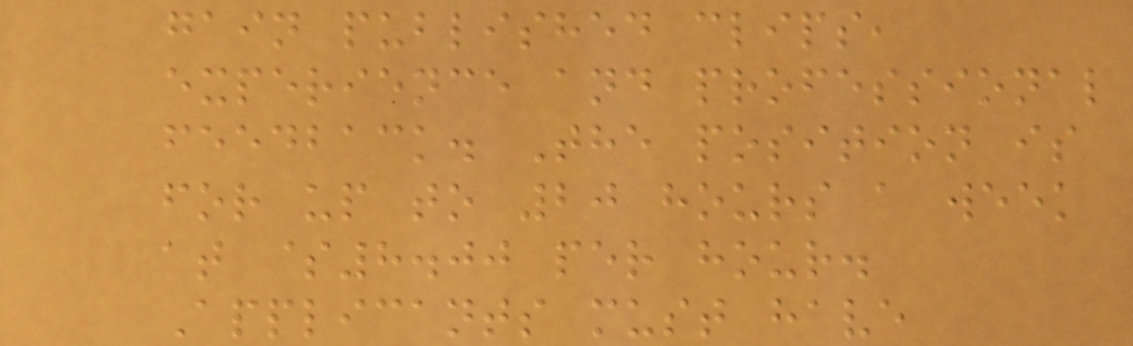gain published clips,
experience and professional
feedback. The position is
for up to 20 hours a week
at $8.00 per hour.
Applicants must have
